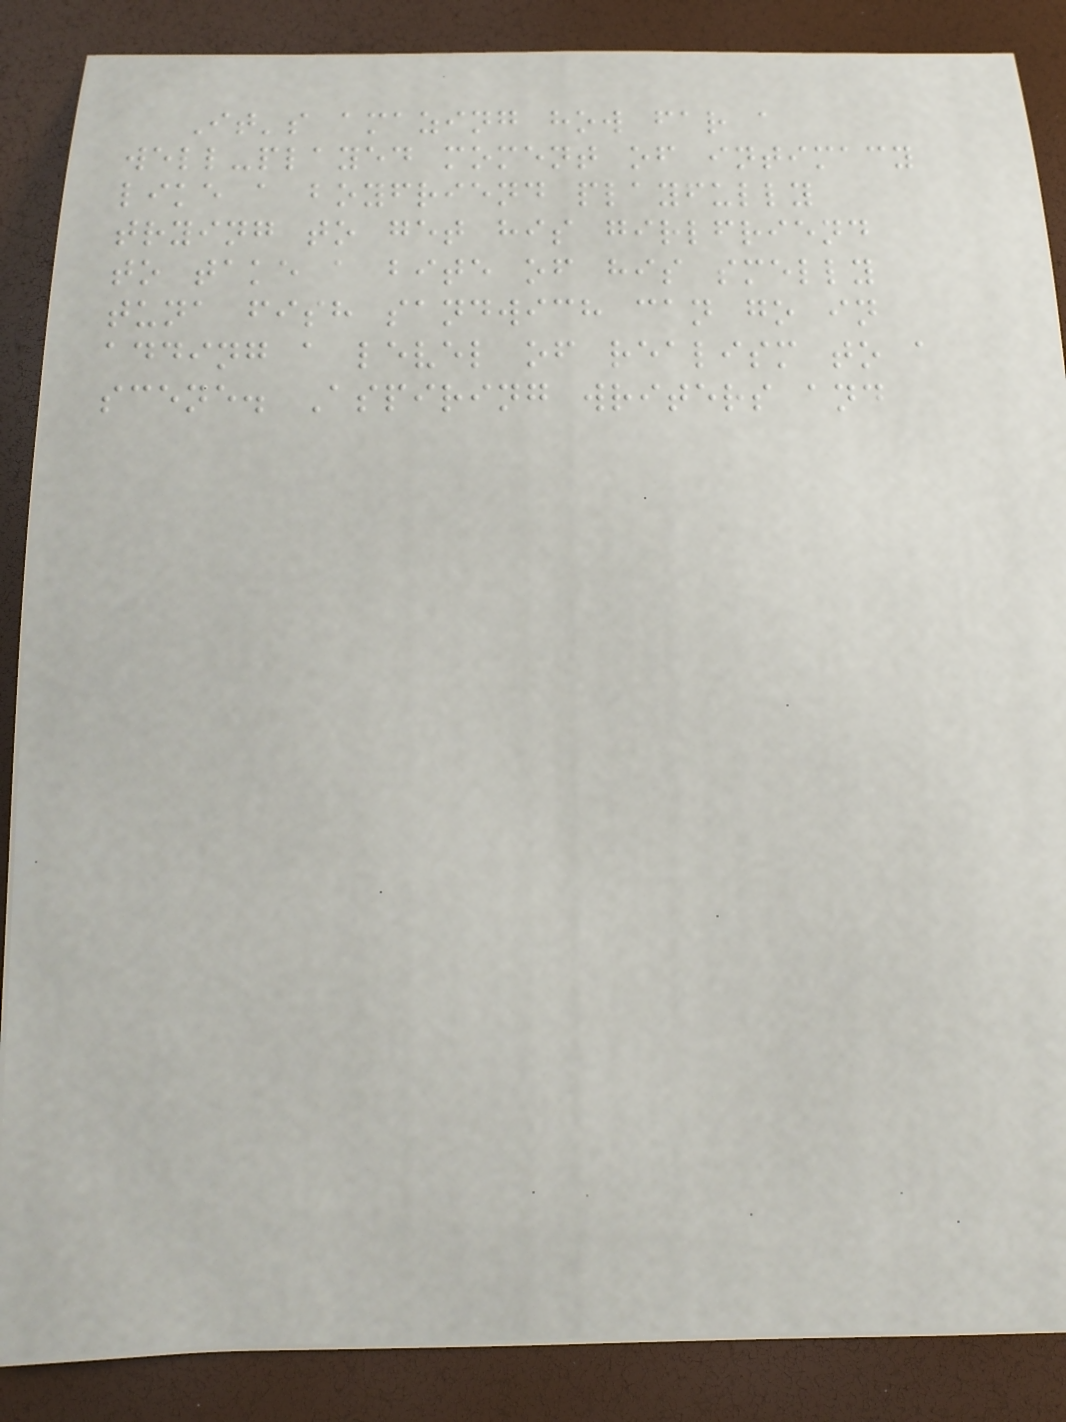It's amazing how far a
well-played moment of intimacy
like a boyfriend playfully
trying to get his girlfriend
to take a bite of his smelly
tuna fish sandwich can go in
adding a level of realism to a
scene. Aspiring writers and
